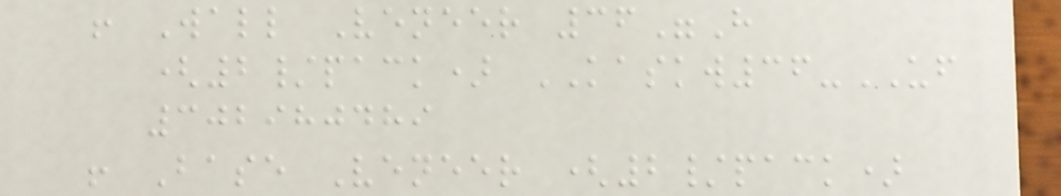! Wall Veneer 36"H
(2/pack) KASKW36-UF
302980489
! Base Veneer (2/pack)
